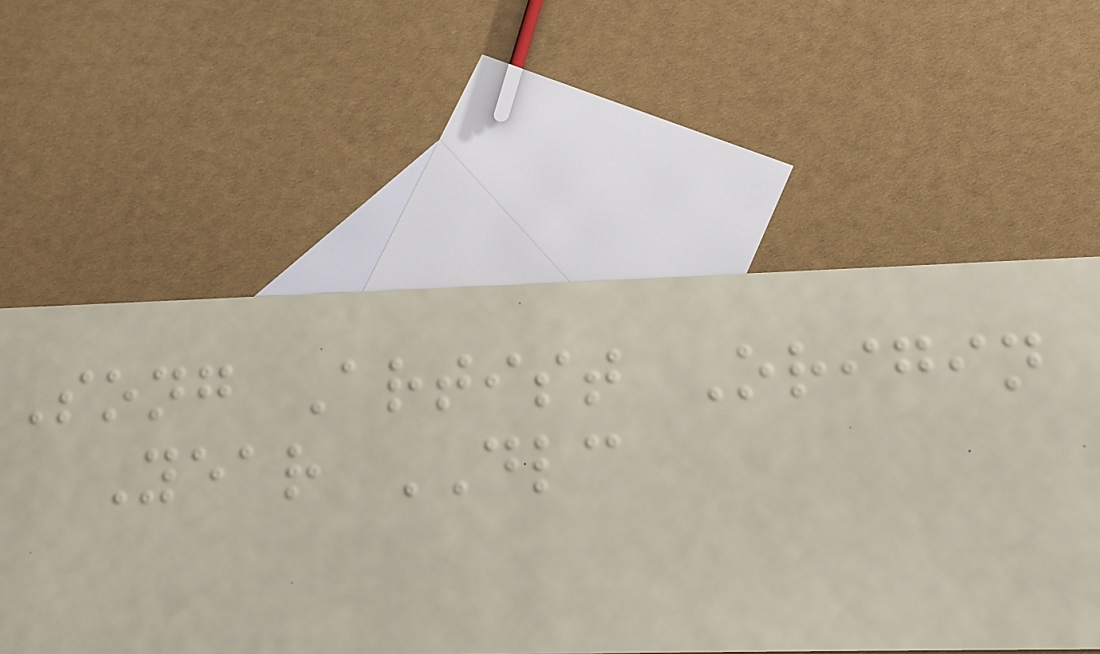Song Artist Origin
Year DLC
